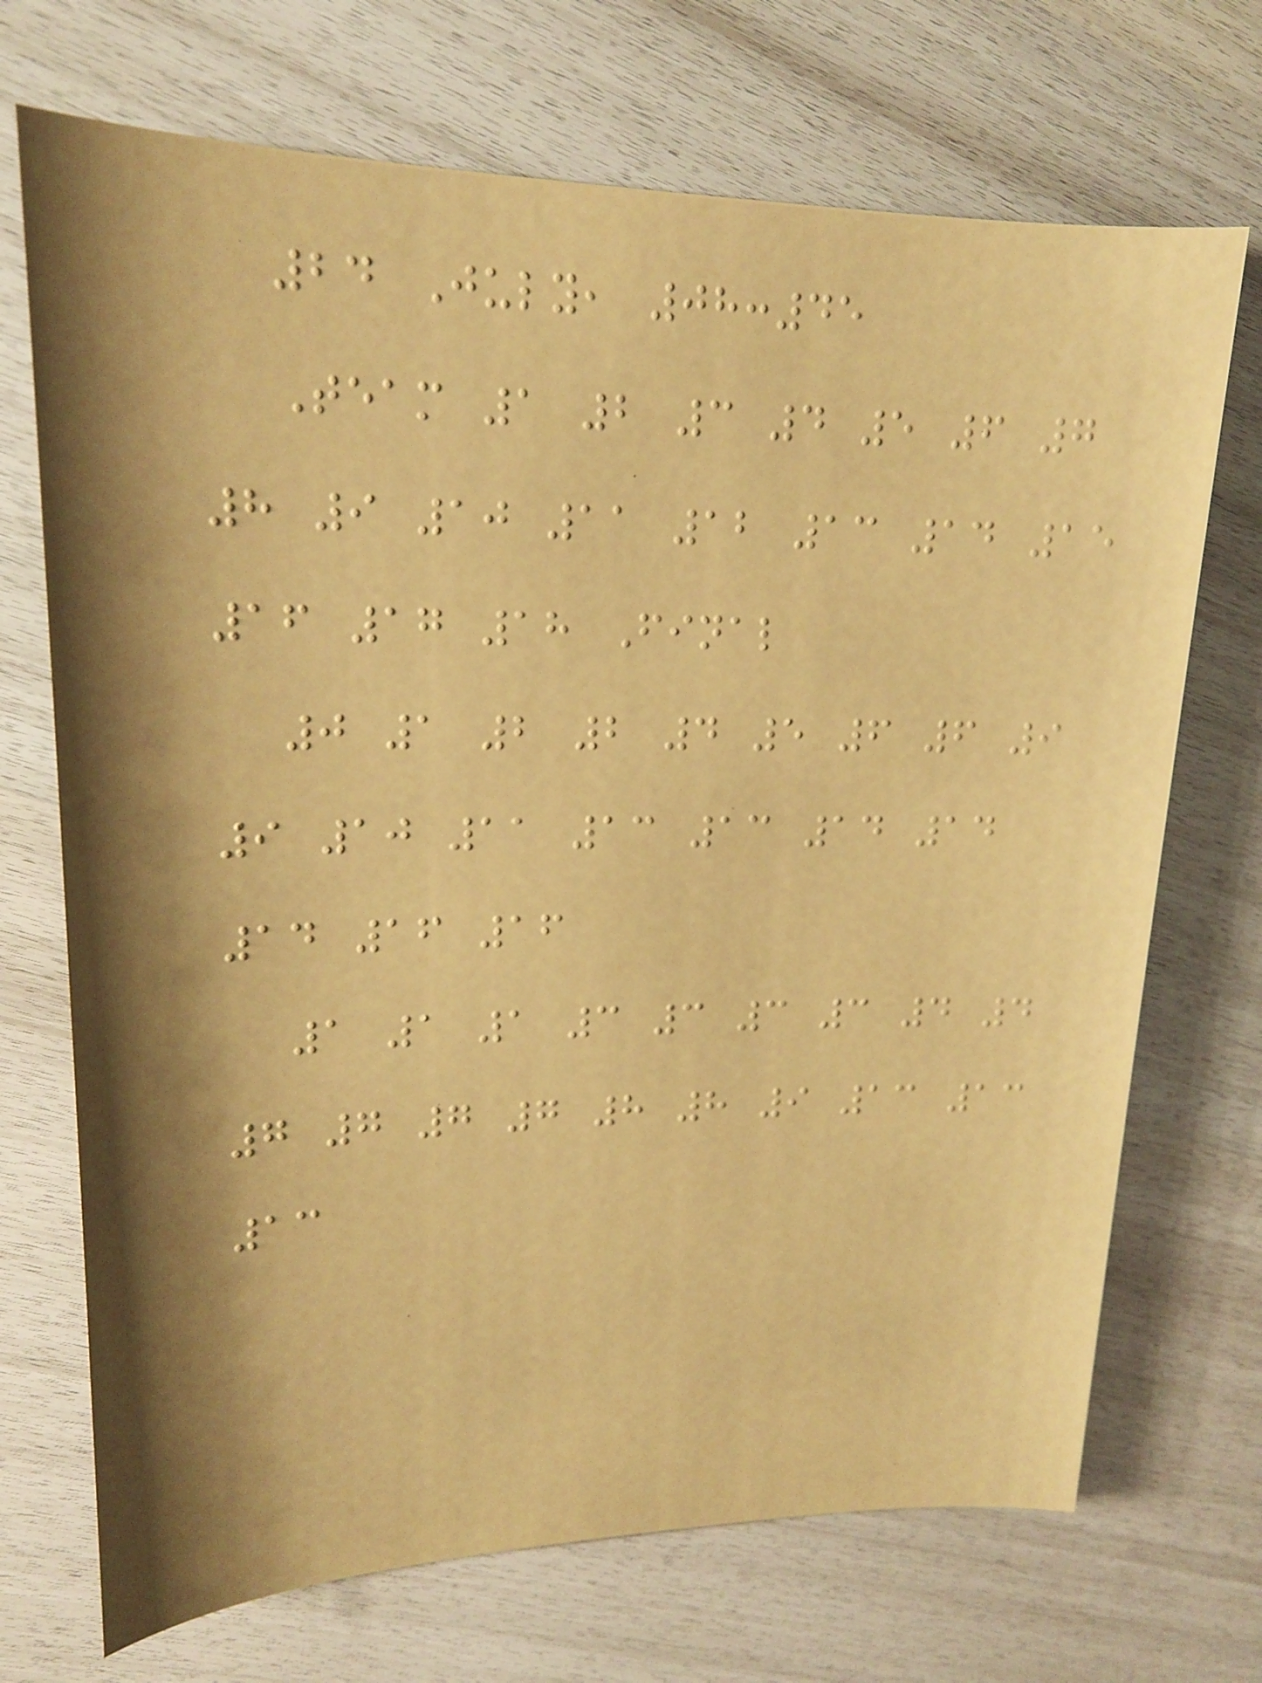24 July, 08:45
Team 1 2 3 4 5 6 7
8 9 10 11 12 13 14 15
16 17 18 Final
0 1 2 2 4 5 6 6 9
9 10 11 13 13 14 14
14 16 16
1 1 1 3 3 3 3 4 4
7 7 7 7 8 8 9 13 13
13
